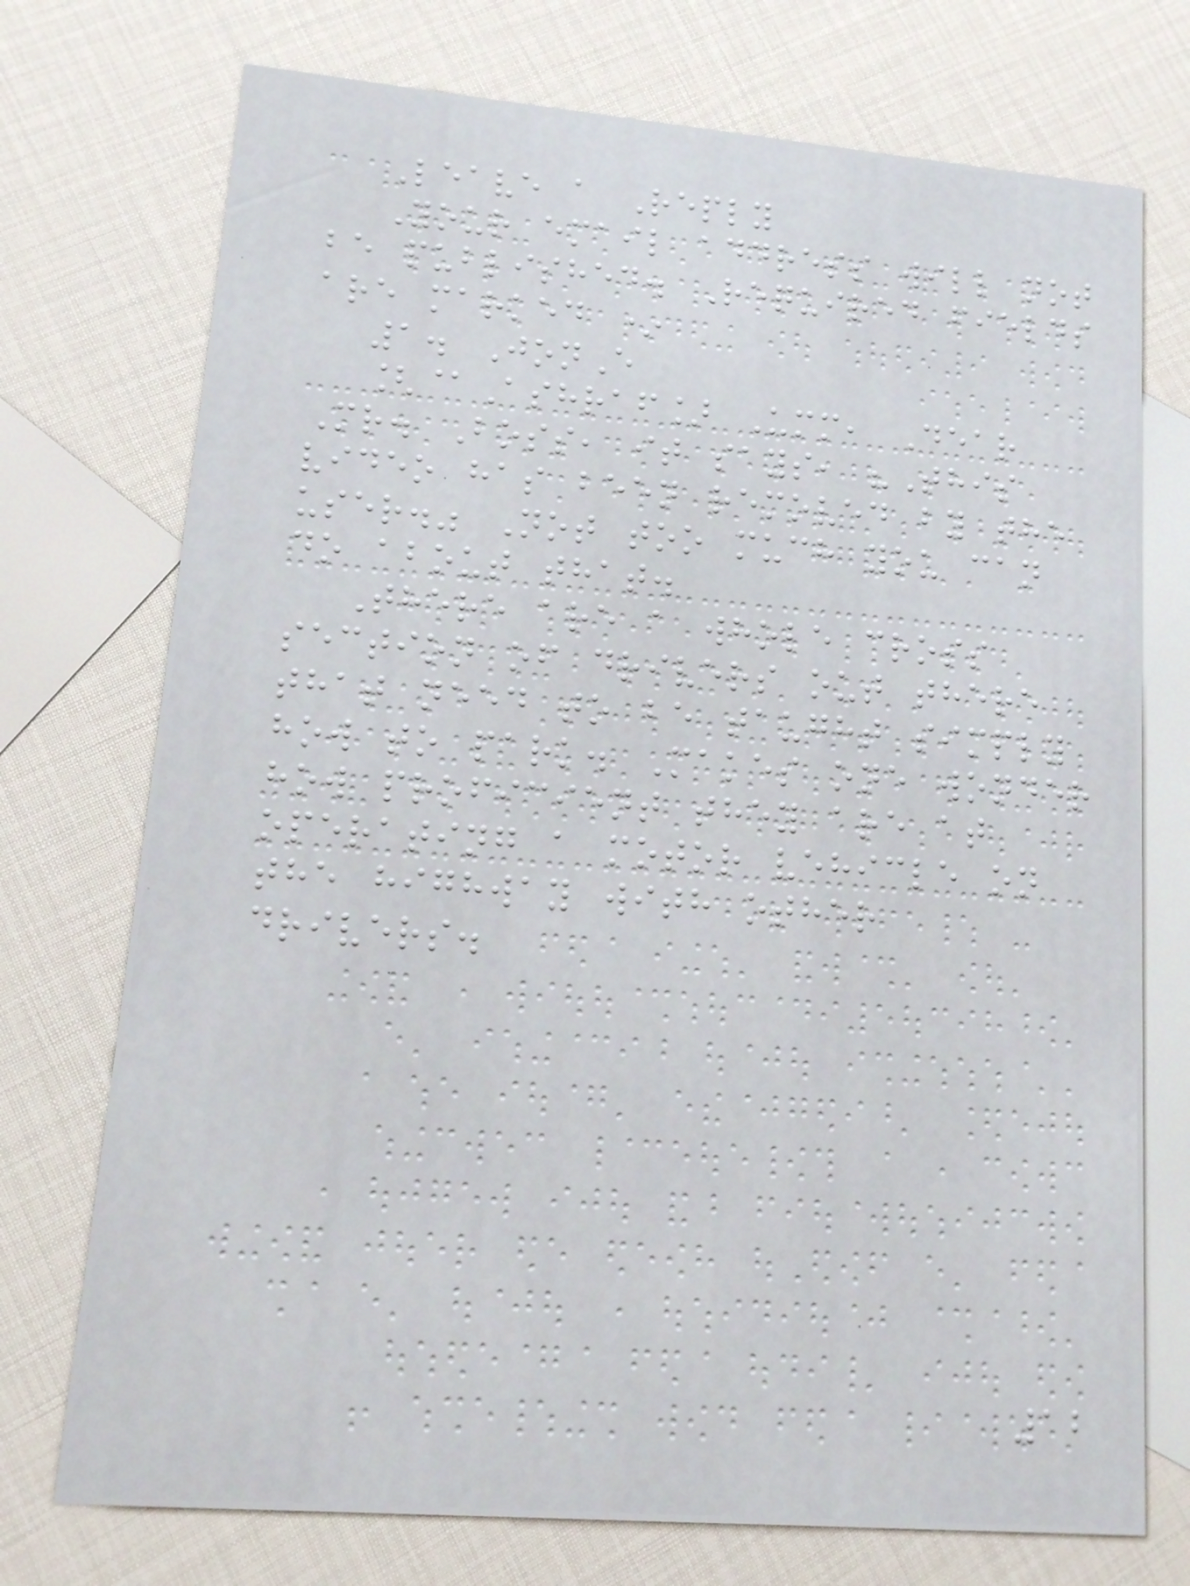Leave a Reply
Your email address will not
be published. Required fields
are marked *
1. JonE
[@Ashraf] Umm, Dear
Mr. Boss, it says, "This
video has been removed by the
user." Not too much you can
do about that.
There are a whole cross
section of drivers out there
that need to be taught simply
how to park. Makes one wonder
how proficient they are at
operating a motor vehicle on
the highway with other
drivers.
12
